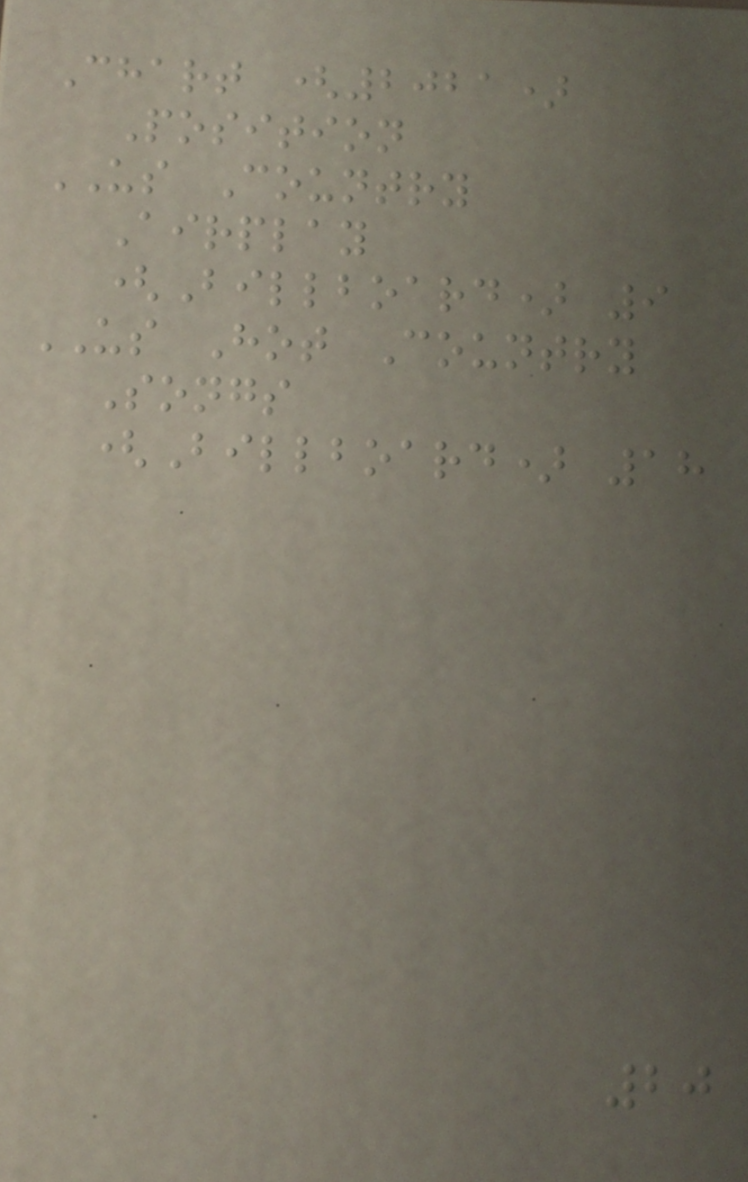Chart (2021)
Position
US Country
Airplay
(Billboard) 9
US Hot Country
Songs
(Billboard) 18
20
